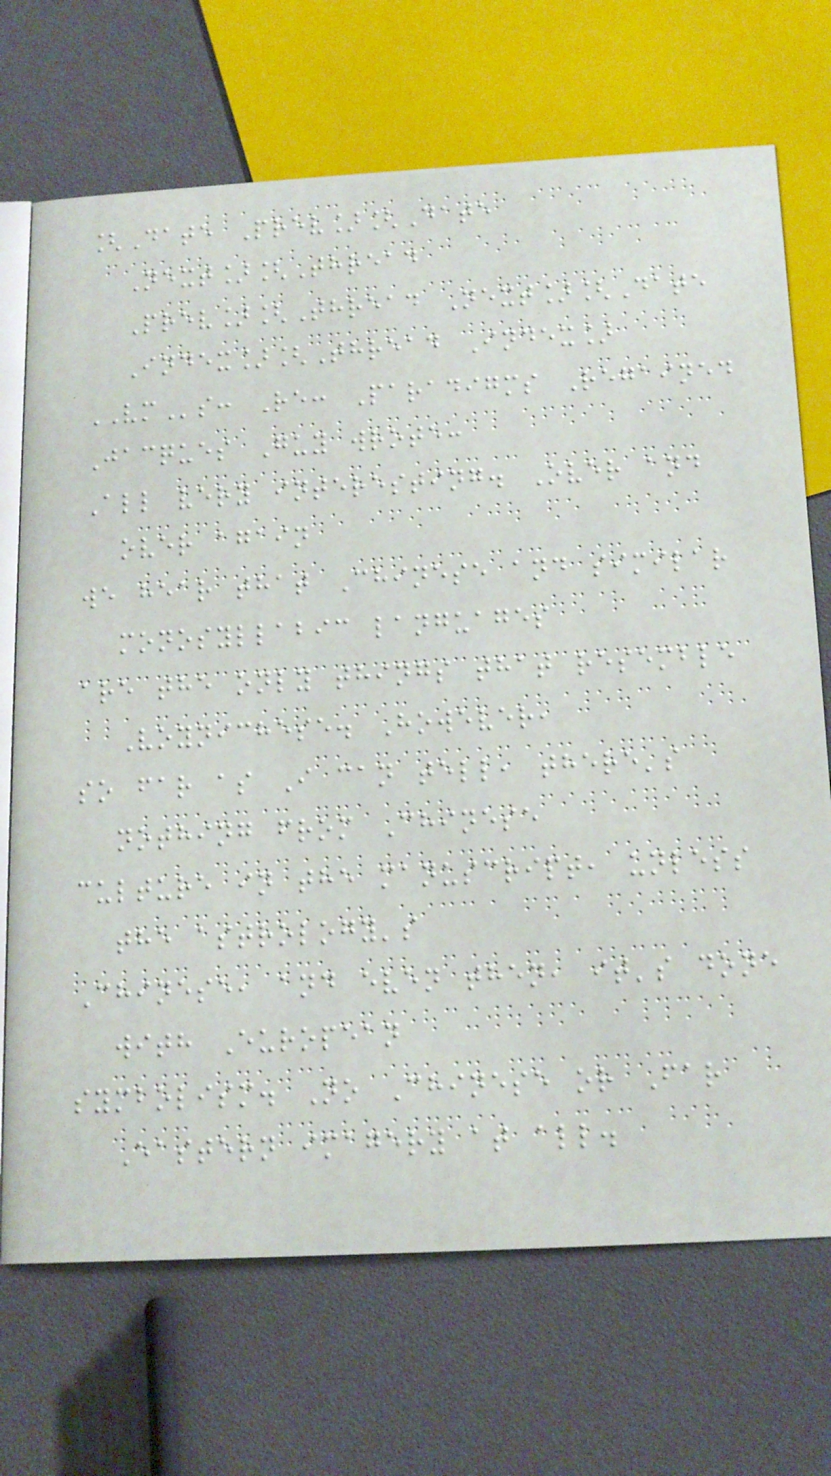[Date Prev][Date
Next][Thread
Prev][Thread Next][Date
Index][Thread Index]
VMs: Re: Paradigms Regained
Jacques Guy wrote:
All very interesting. Over and
over again
we hear that Chinese and similar
monosyllabic languages
are the only things that resemble
Voynichese. However,
so far as I can tell, there's
nothing from Chinese
culture in the manuscript, unless
the astrology's
Chinese, and even then, it's done
with European
symbolism. No Chinese or Far
Eastern imagery at all.
